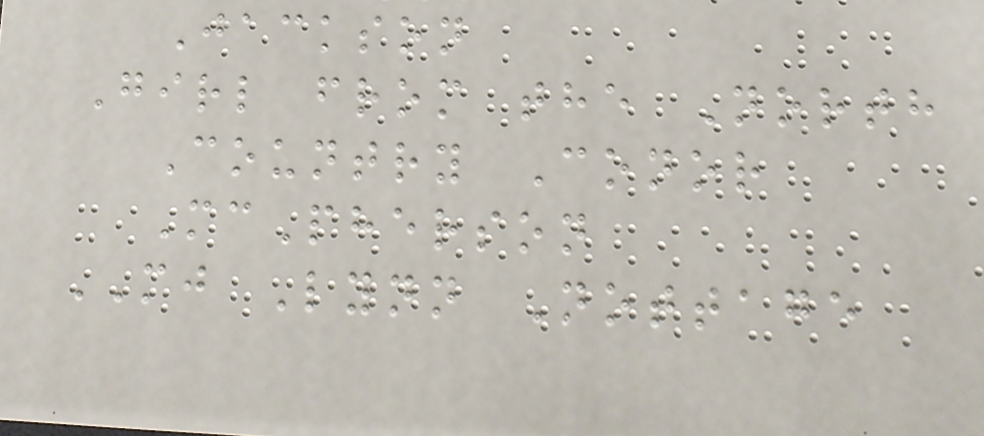Jackson
Girl from the North
Country Conor
McPherson
MJ Lynn Nottage
